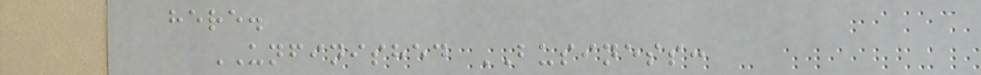here.
UNFINISHED BUSINESS:
